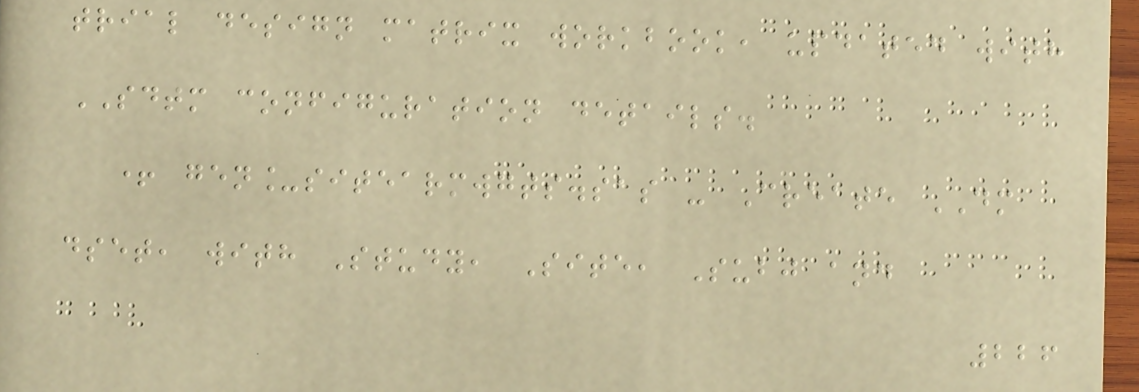trial design matrix workbook, updated with
SDTM configuration details.
+ gen_sitearmwgts.sas - Create DM
dset, with Study, Site, Subj and
226
